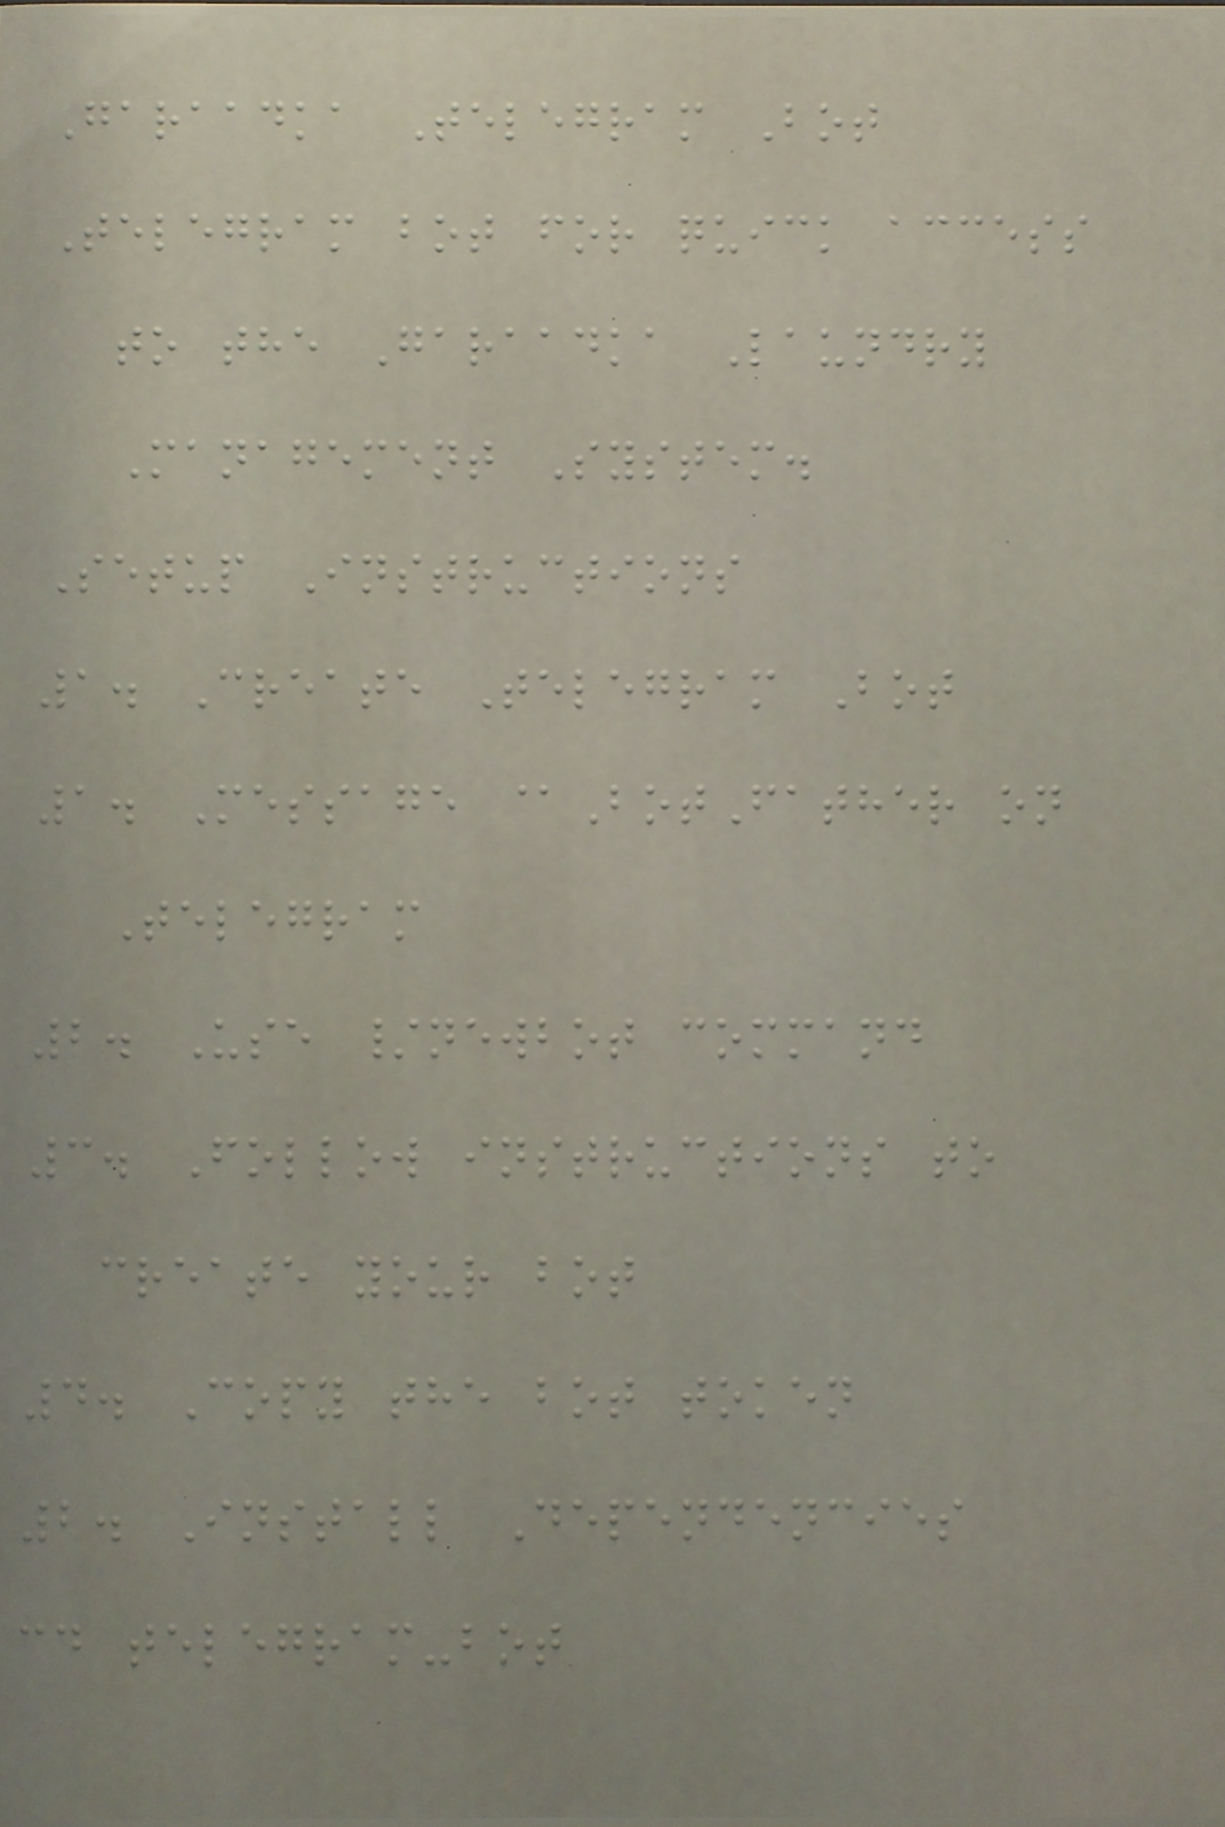Garaadka Telegram Bot
Telegram bot for quick access
to the Garaadka Laundry
Management System.
Setup Instructions
1. Create Telegram Bot
1. Message @BotFather on
Telegram
2. Use /newbot command
3. Follow instructions to
create your bot
4. Copy the bot token
2. Install Dependencies
cd telegram-bot
